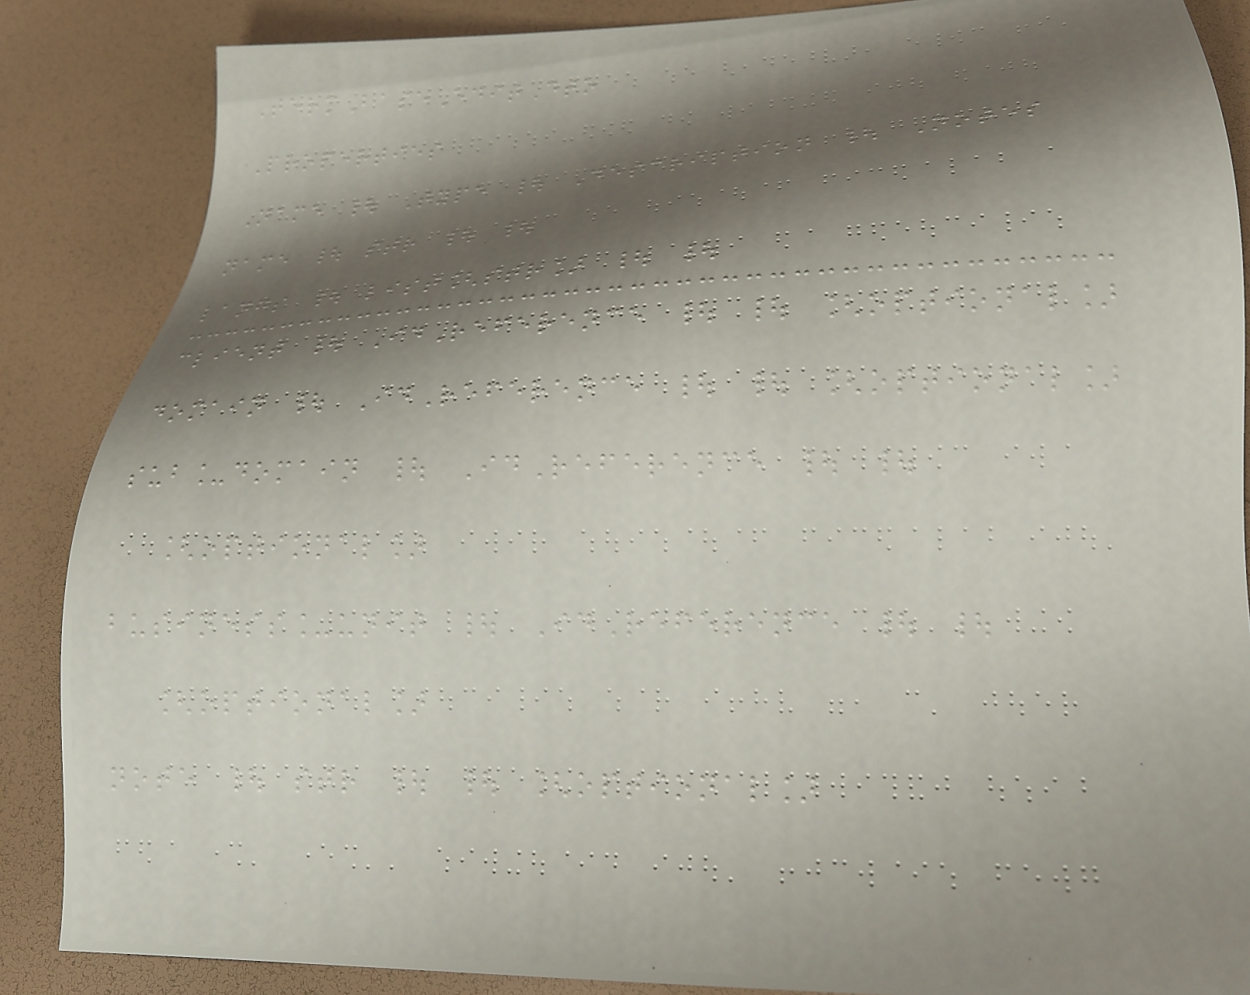TermBaseEditDto
Properties
Name | Type | Description | Notes
name | str | |
langs | list[str] | |
client | IdReference | | [optional]
domain | IdReference | | [optional]
sub_domain | IdReference | |
[optional]
business_unit | IdReference | |
[optional]
note | str | | [optional]
